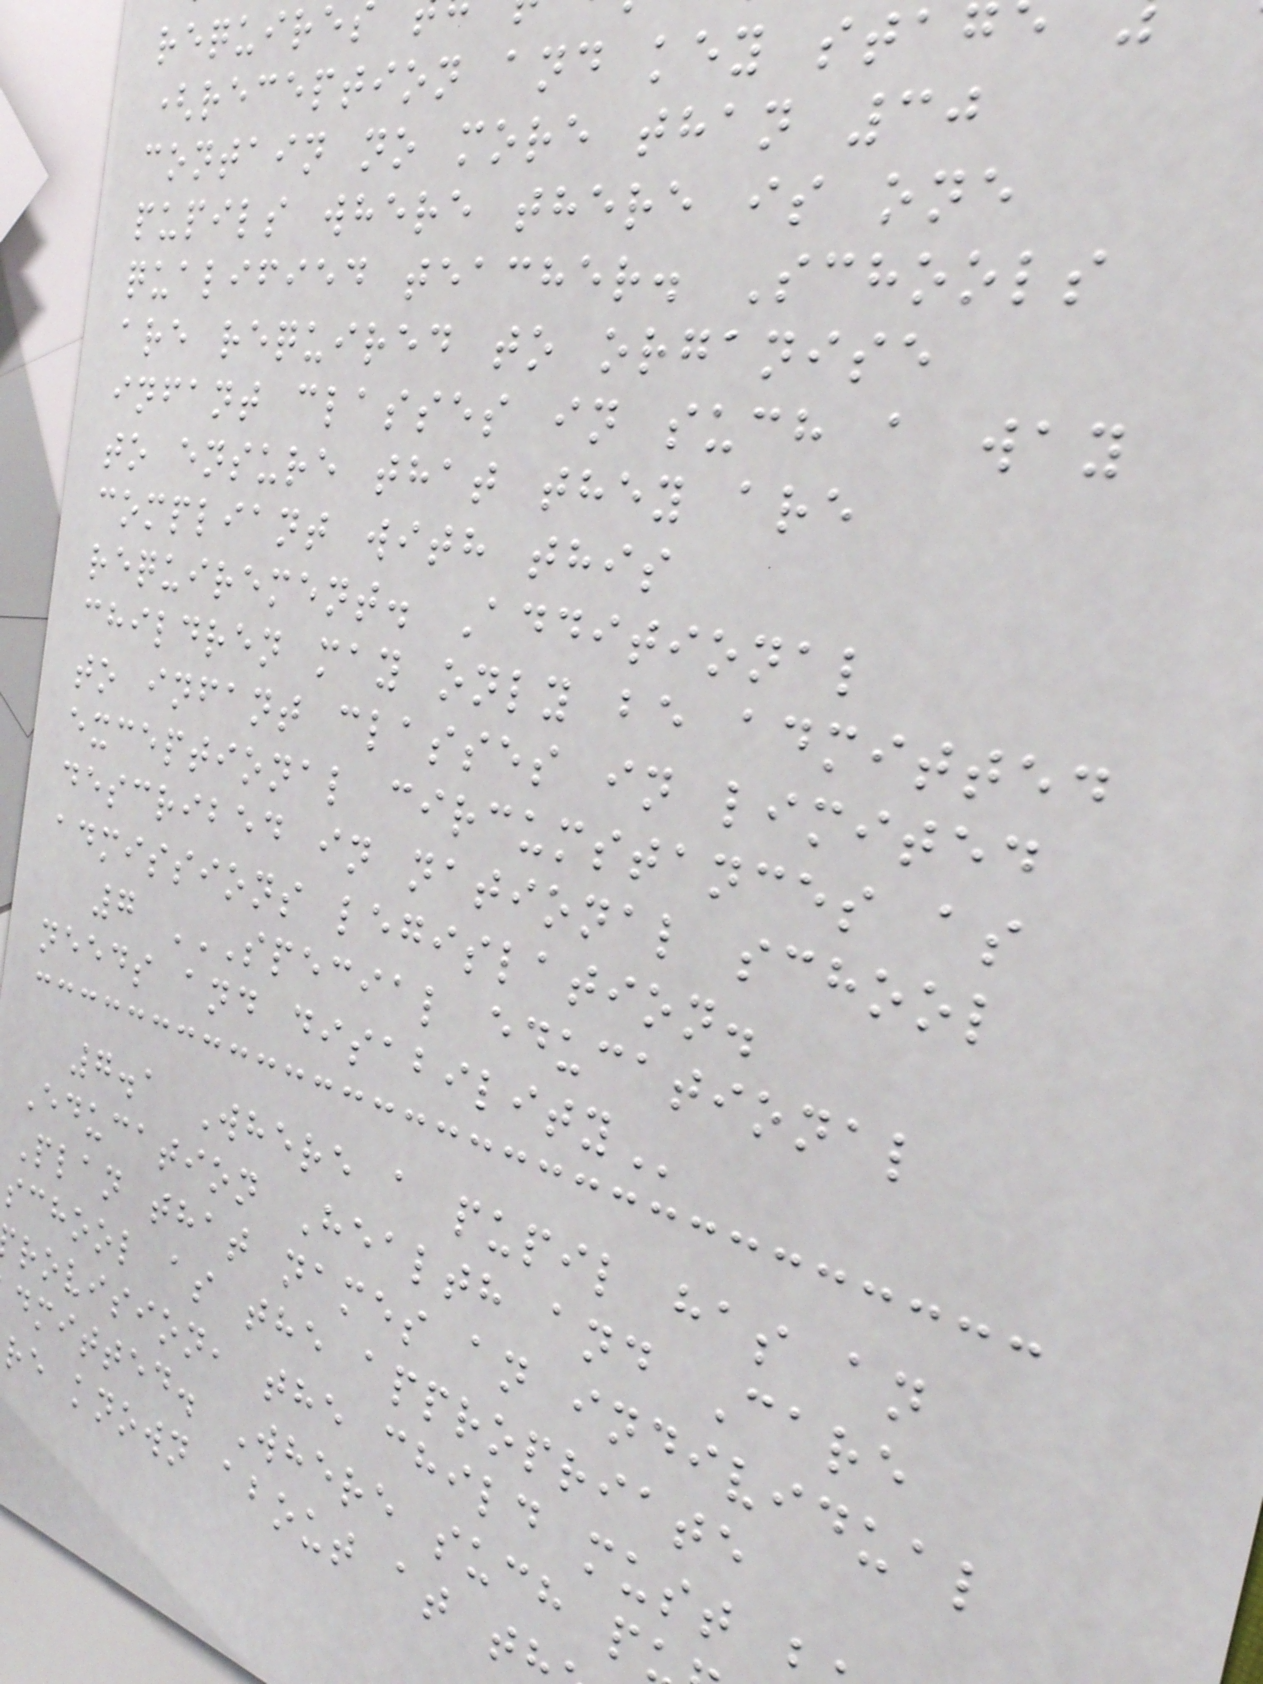require
(reception and key stag
contain no more than 30
pupils where there is one
qualified teacher. Schools
are required to organise
infant classes in such a way
to ensure that they are
compliant with this
requirement. Additional
children may only be admitted
to infant classes in limited
exceptional circumstances as
described in national school
admissions legislation.
7 SPECIAL EDUCATIONAL
needs and
7.1 Where a pupil has an
Education Health and Care
Plan that names an individual
school as the appropriate
rovision, the child must
dmitted. Where such p
re known about at t
